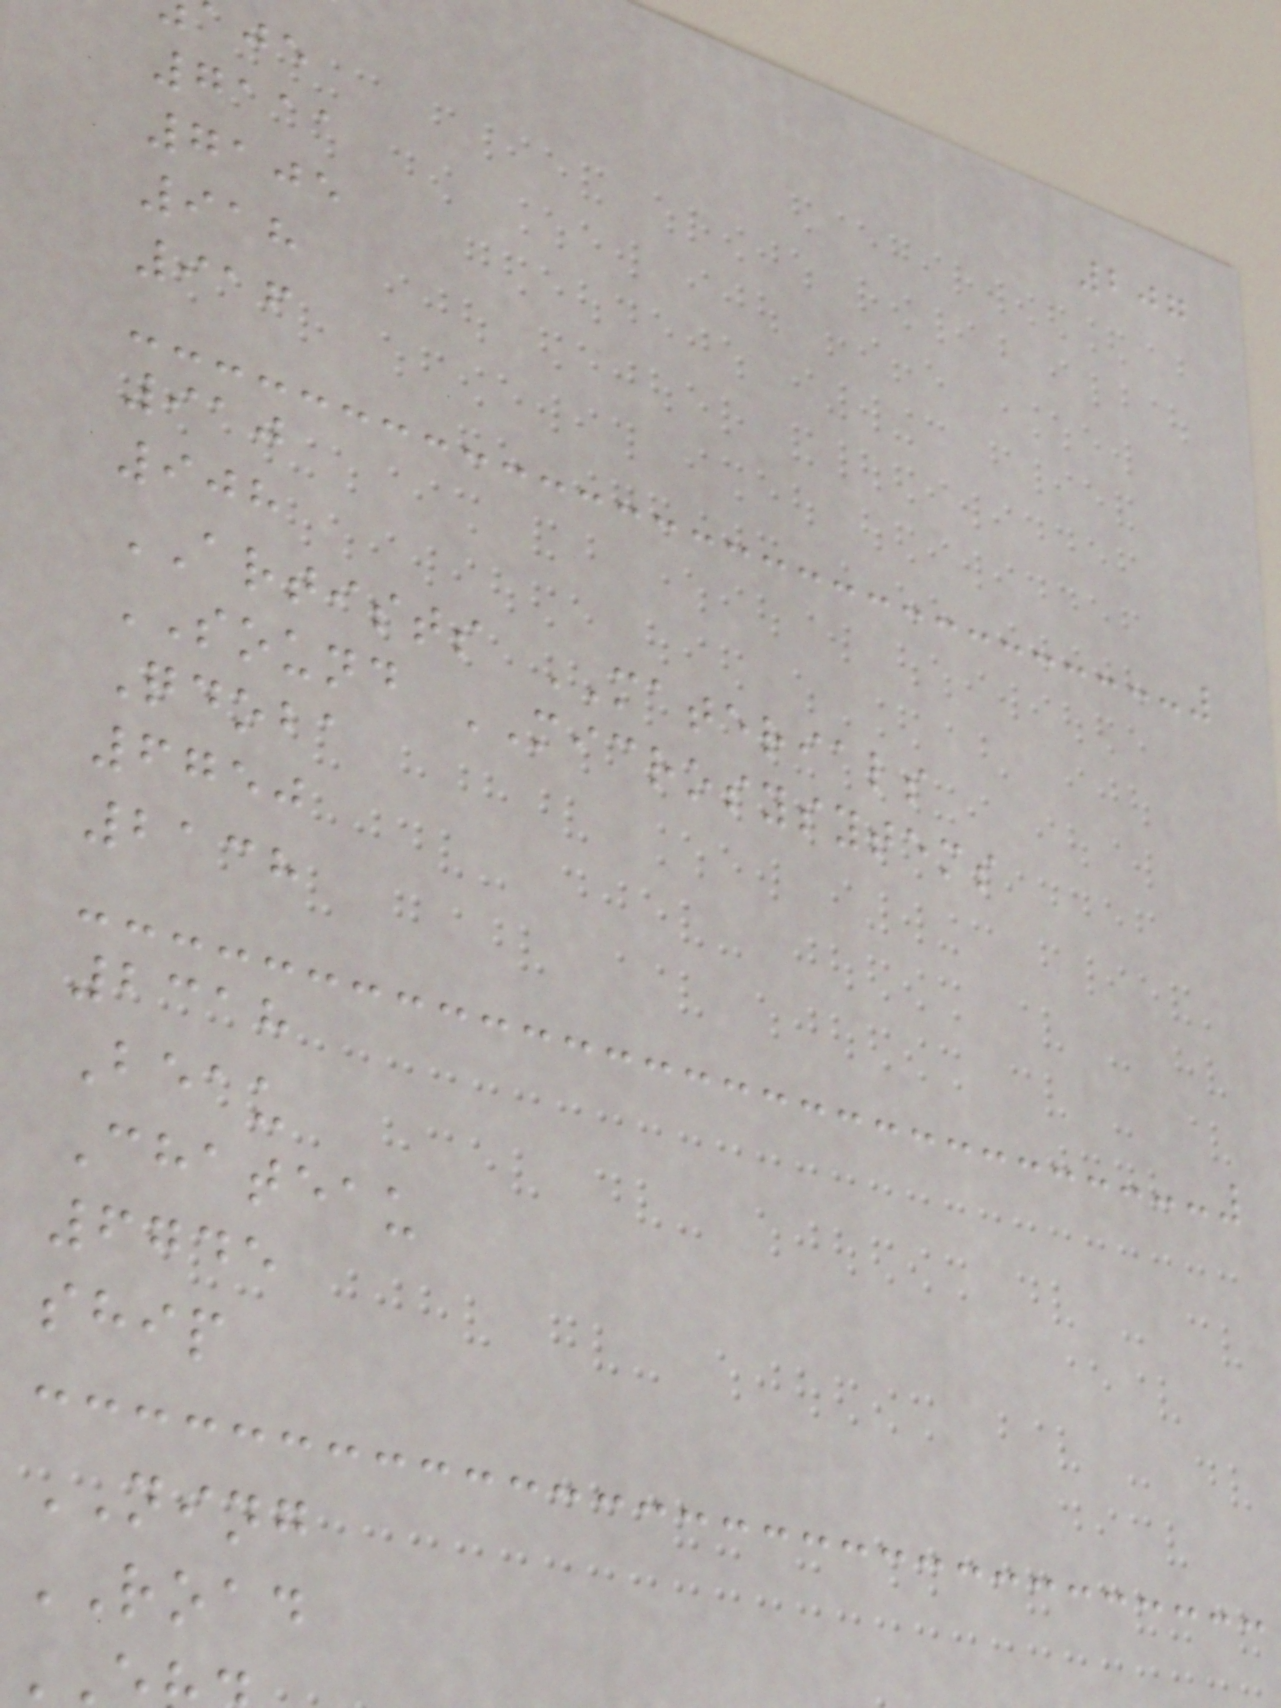207
7111
7105
918
916
910
908
ARTISTS MATERIALS
SOUND MICROSYSYTEMS
Qdoba
6750
2138
2318
Beau
Chateau
6745
ship
NING
ROAD
